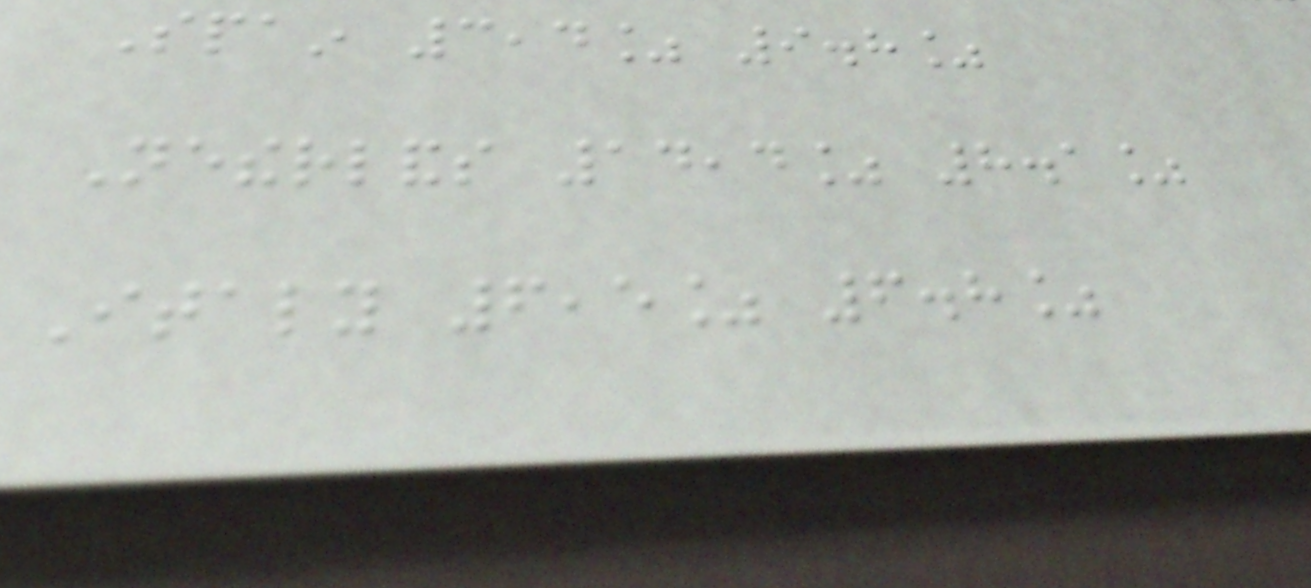Spain 3,4% 9.8%
Netherlands 14,4% 8.1%
Italy 6,5% 6.8%
